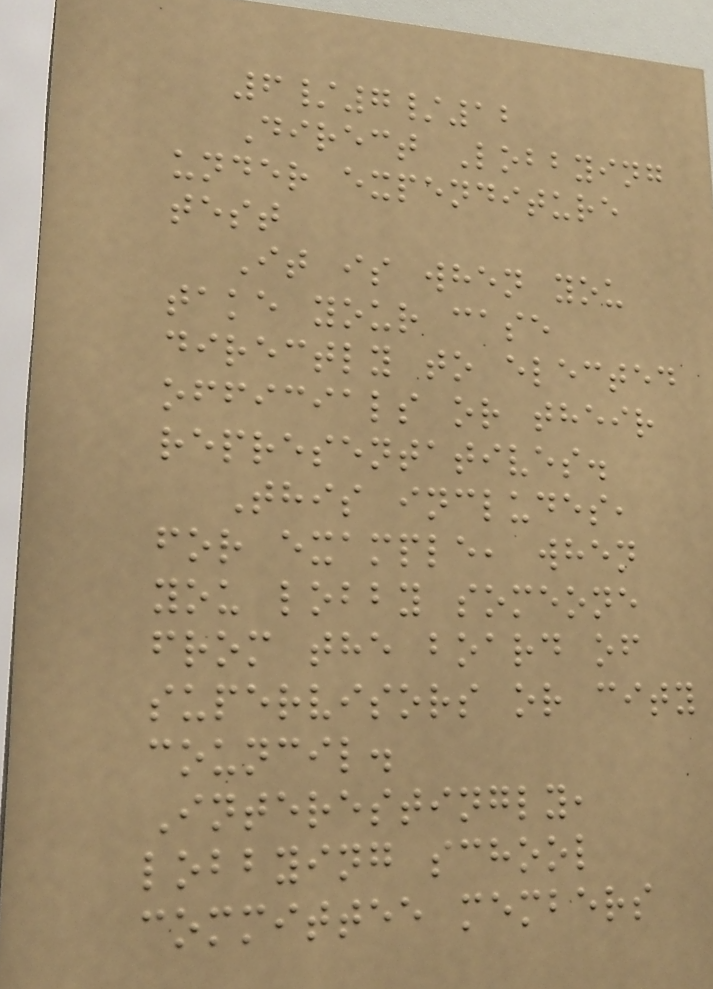6/7/12
Direct Lobbying
under expenditure
test
It is when you
take your case
directly to elected
officials or their
representatives.
This includes,
for example, when
you lobby someone
from the board of
supervisors or city
council.
Interestingly,
lobbying school
committee members
